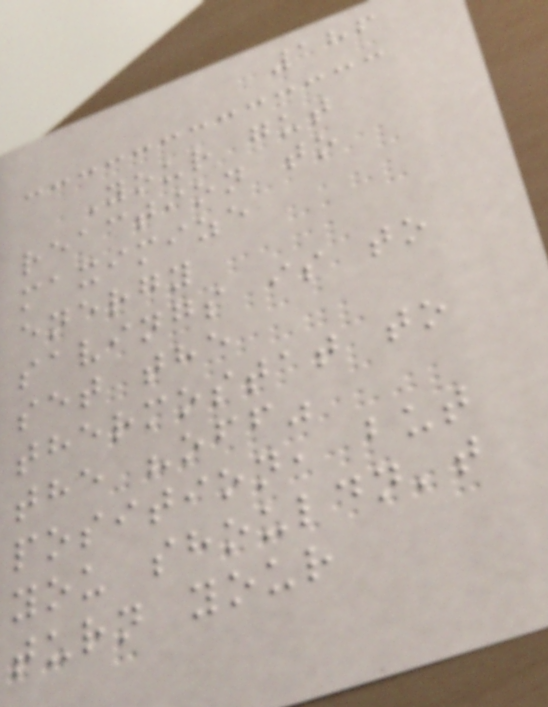186
Your gut
reaction to
maximize
energy
savings is to
set the
thermostat to
the "off"
position, but
you shouldn't
turn your
